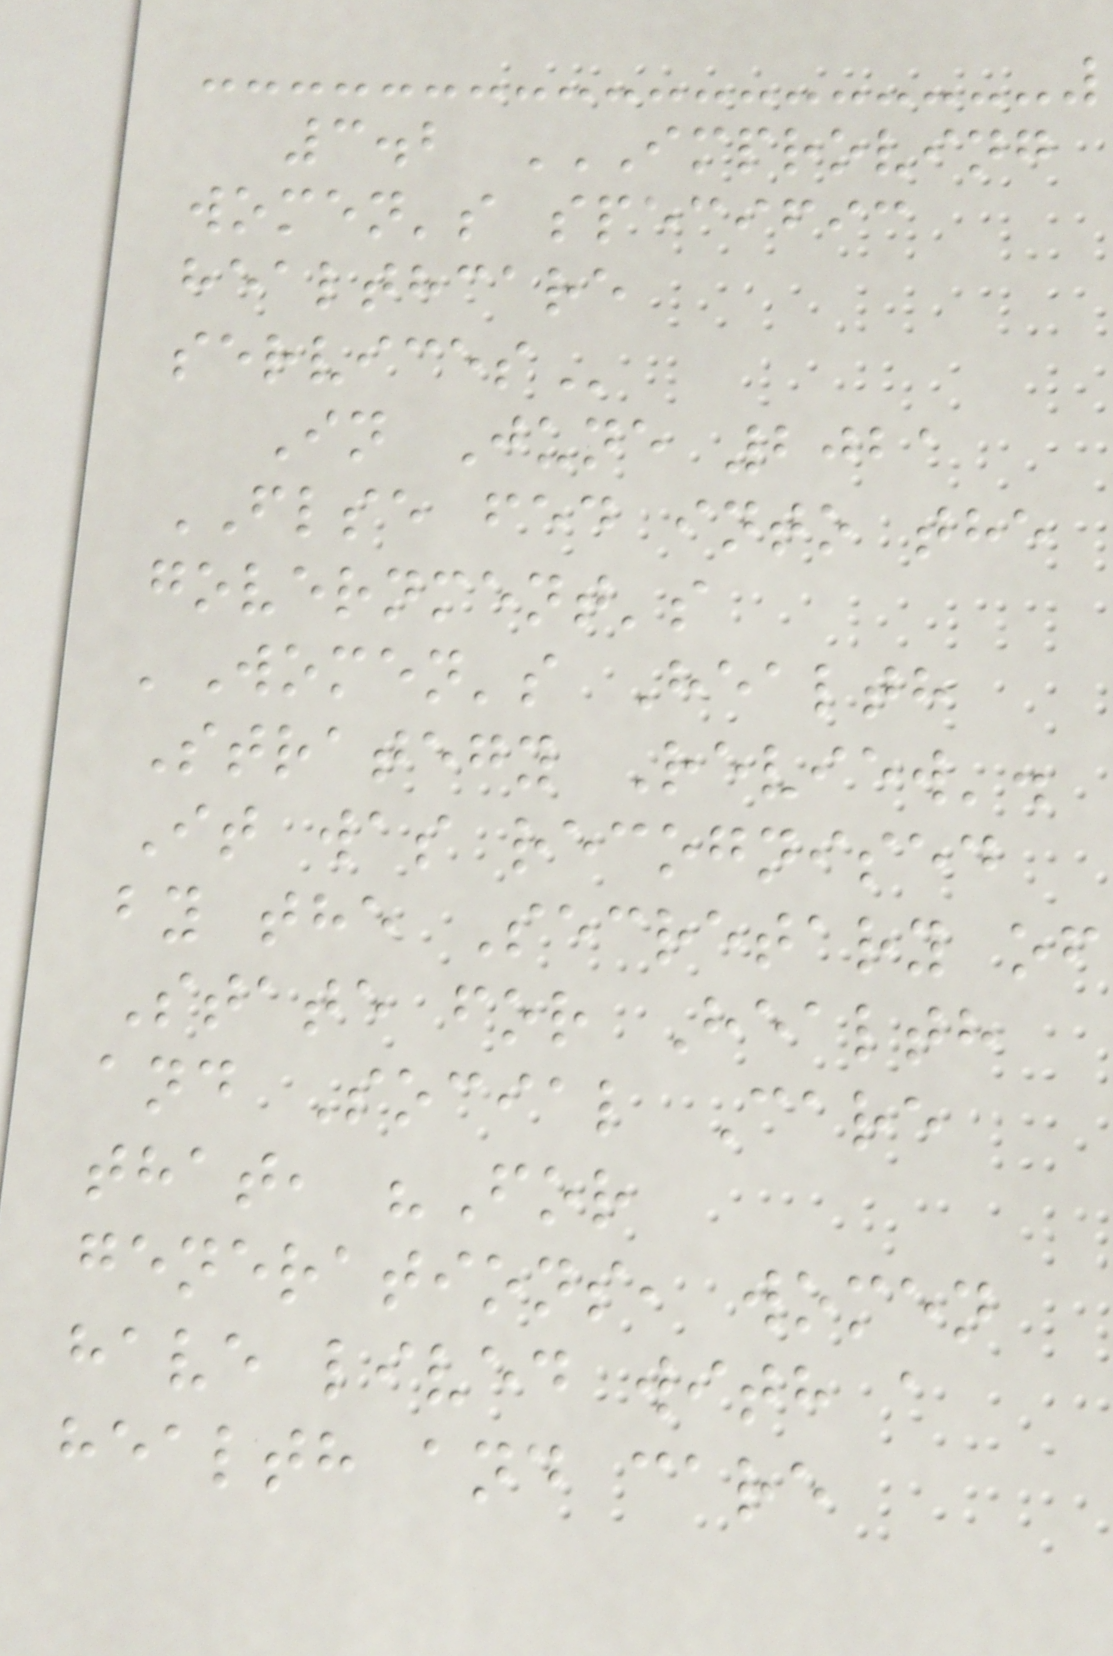3.2 IMPROVING
WOMEN'S SPECIFIC
HEALTHCARE
SERVICES
In June 2021
FLSE fed into the
government's
'Women's Health
Strategy Review'.
It was recognised
by the Secretary of
State for Health
and Social Care
that, "For
generations, women
have lived with a
health and care
